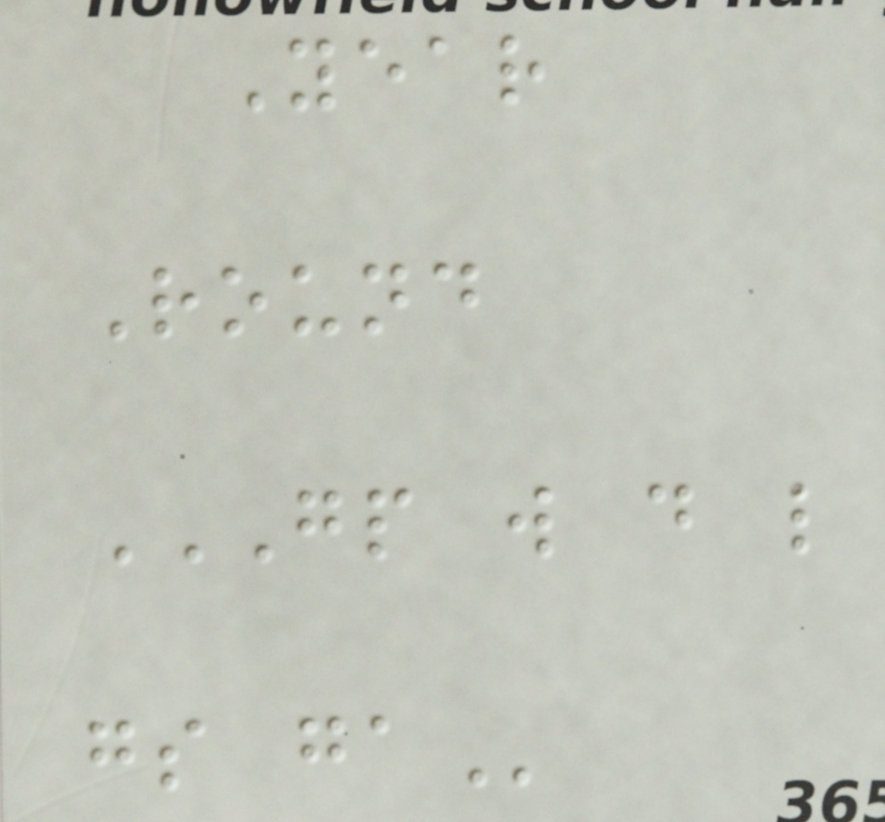Year
Round
GP W D L
GS GA
